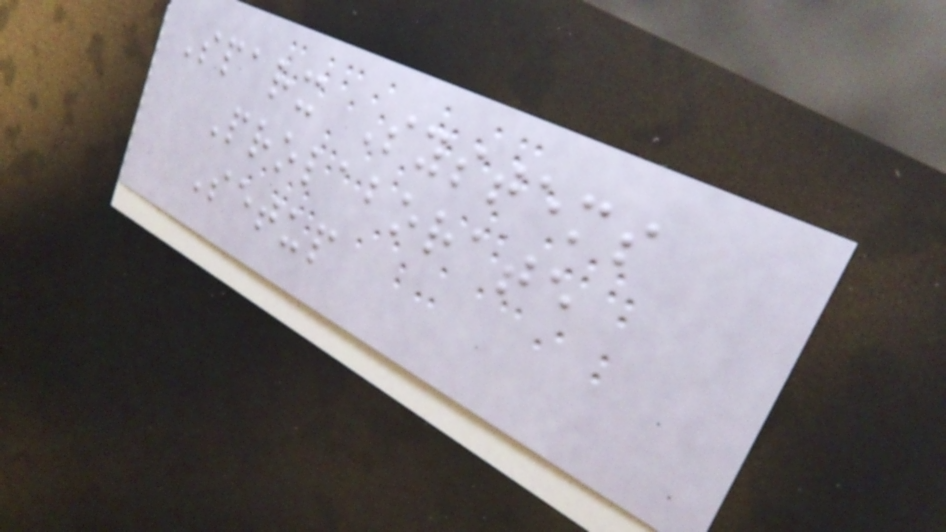Sparx Systems
Prolaborate
Setup
